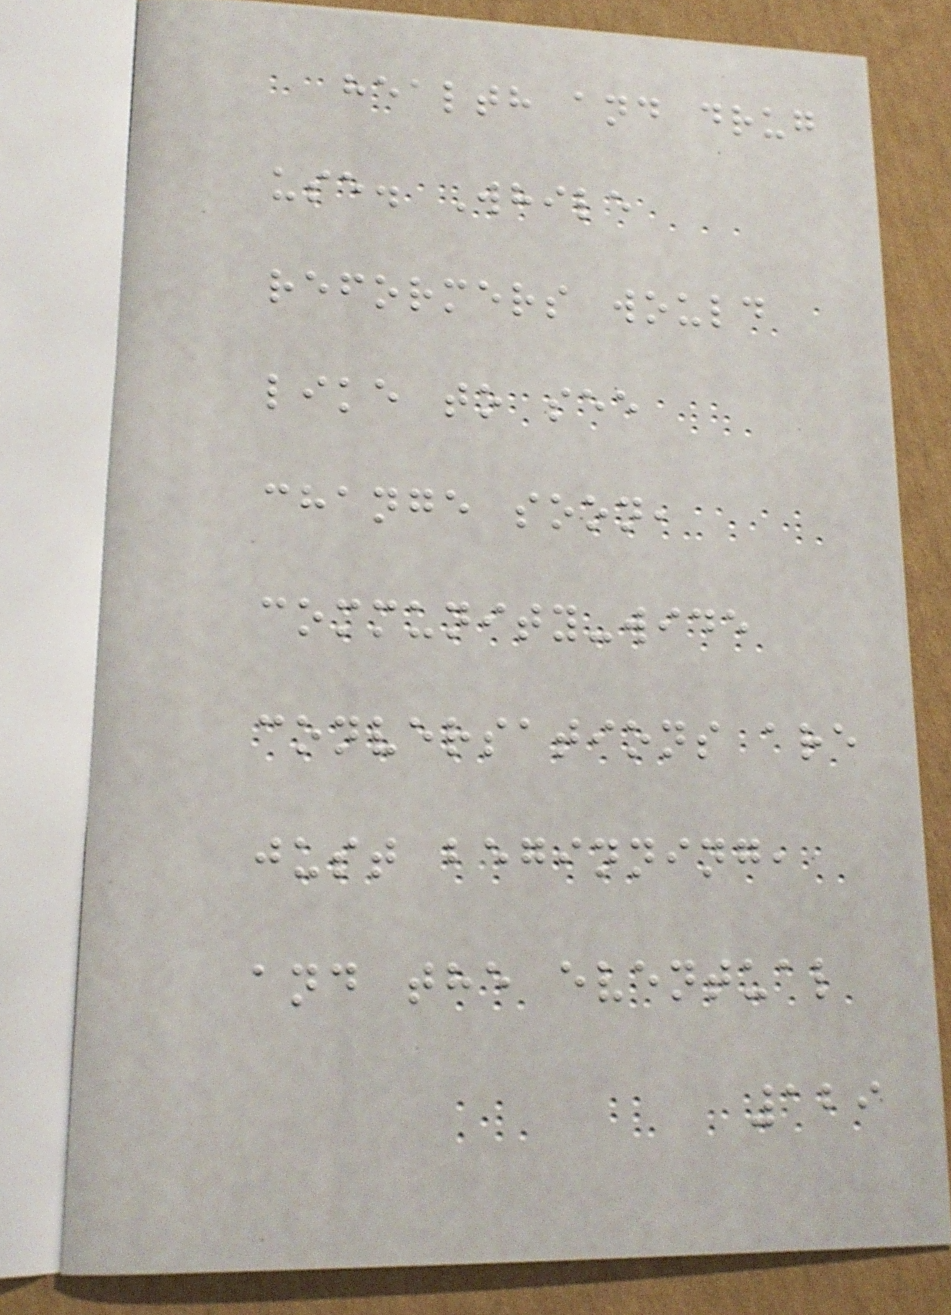health and drug
use. While
reformers would
like to see
change soon,
community-wide
conversations are
just beginning,
and the eventual
129
